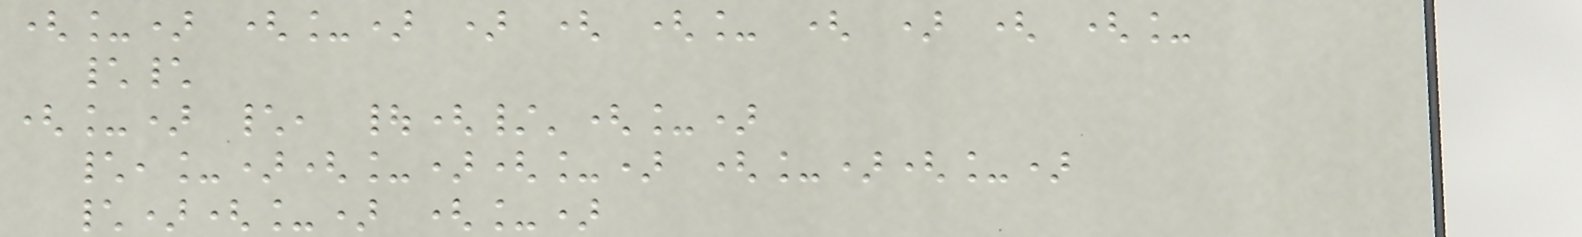(_) (_) ) ( (_ ( ) ( (_
\\
(_) \, |(/'(_)
\,_)(_)(_) (_)(_)
\)(_) (_)
